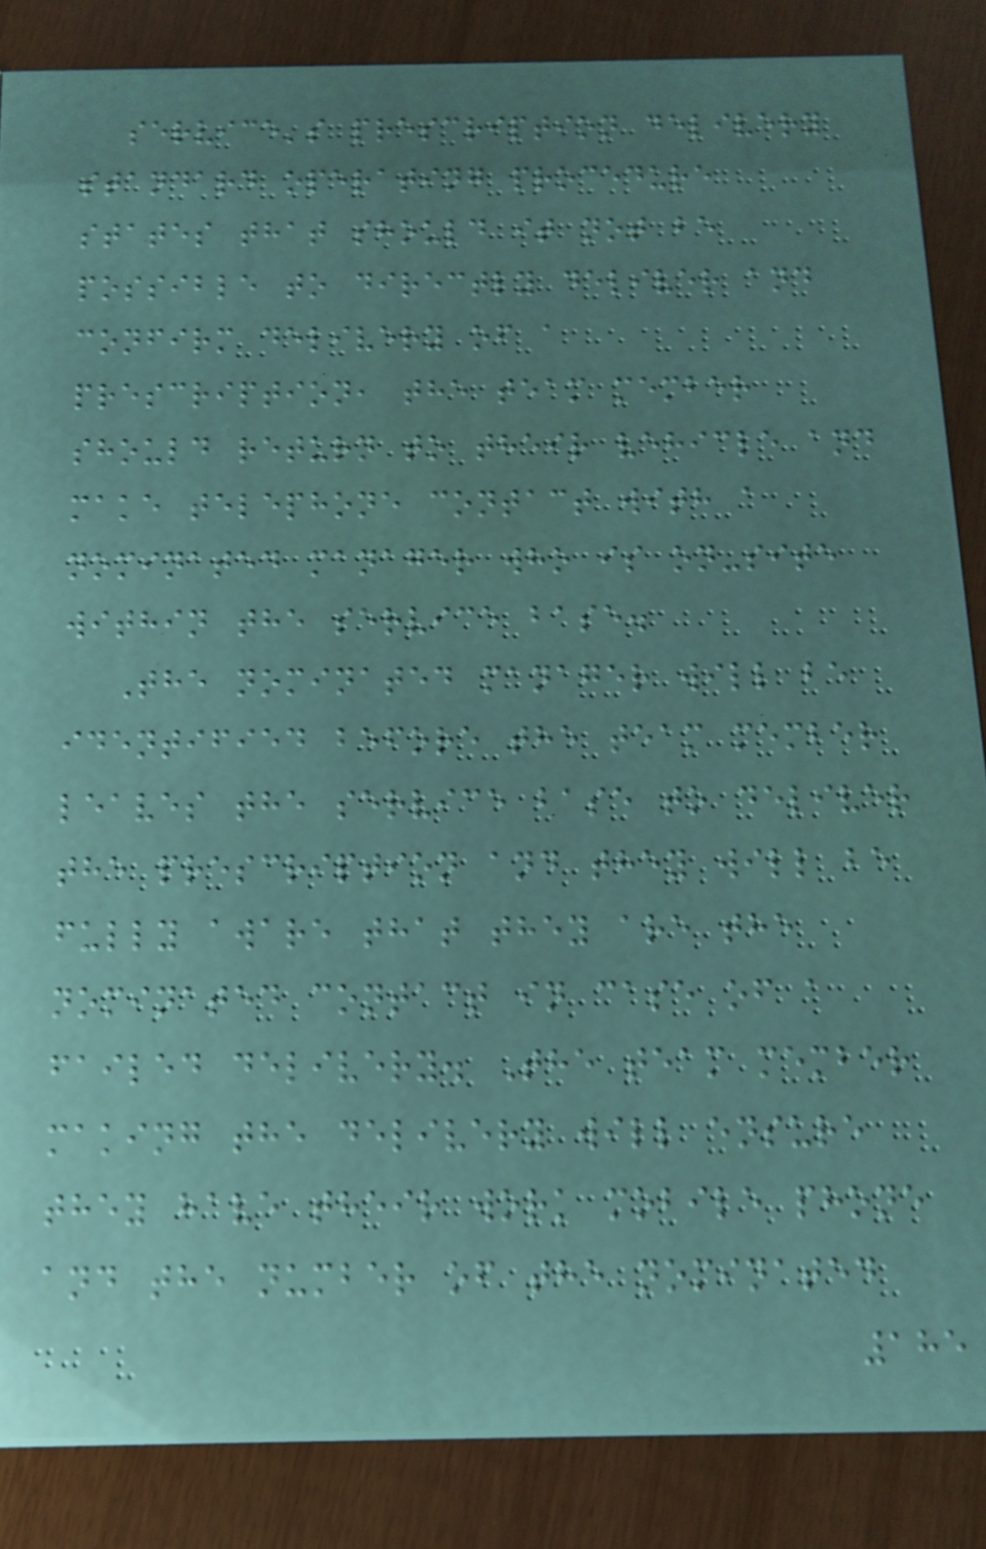service's prescription delivery
standard operating procedure
states that should it not be
possible to directly deliver and
confirm delivery of a
prescription, the team member
should return to their vehicle and
make telephone contact with a
nominated manager who is on-site
within the service base.
The nominated manager will be
identified before the team member
leaves the service base to deliver
the prescription and they will be
fully aware that they are the
nominated contact in case of a
failed delivery. The team member
making the delivery will ensure
they have their work mobile phone
and the number of the nominated
185
